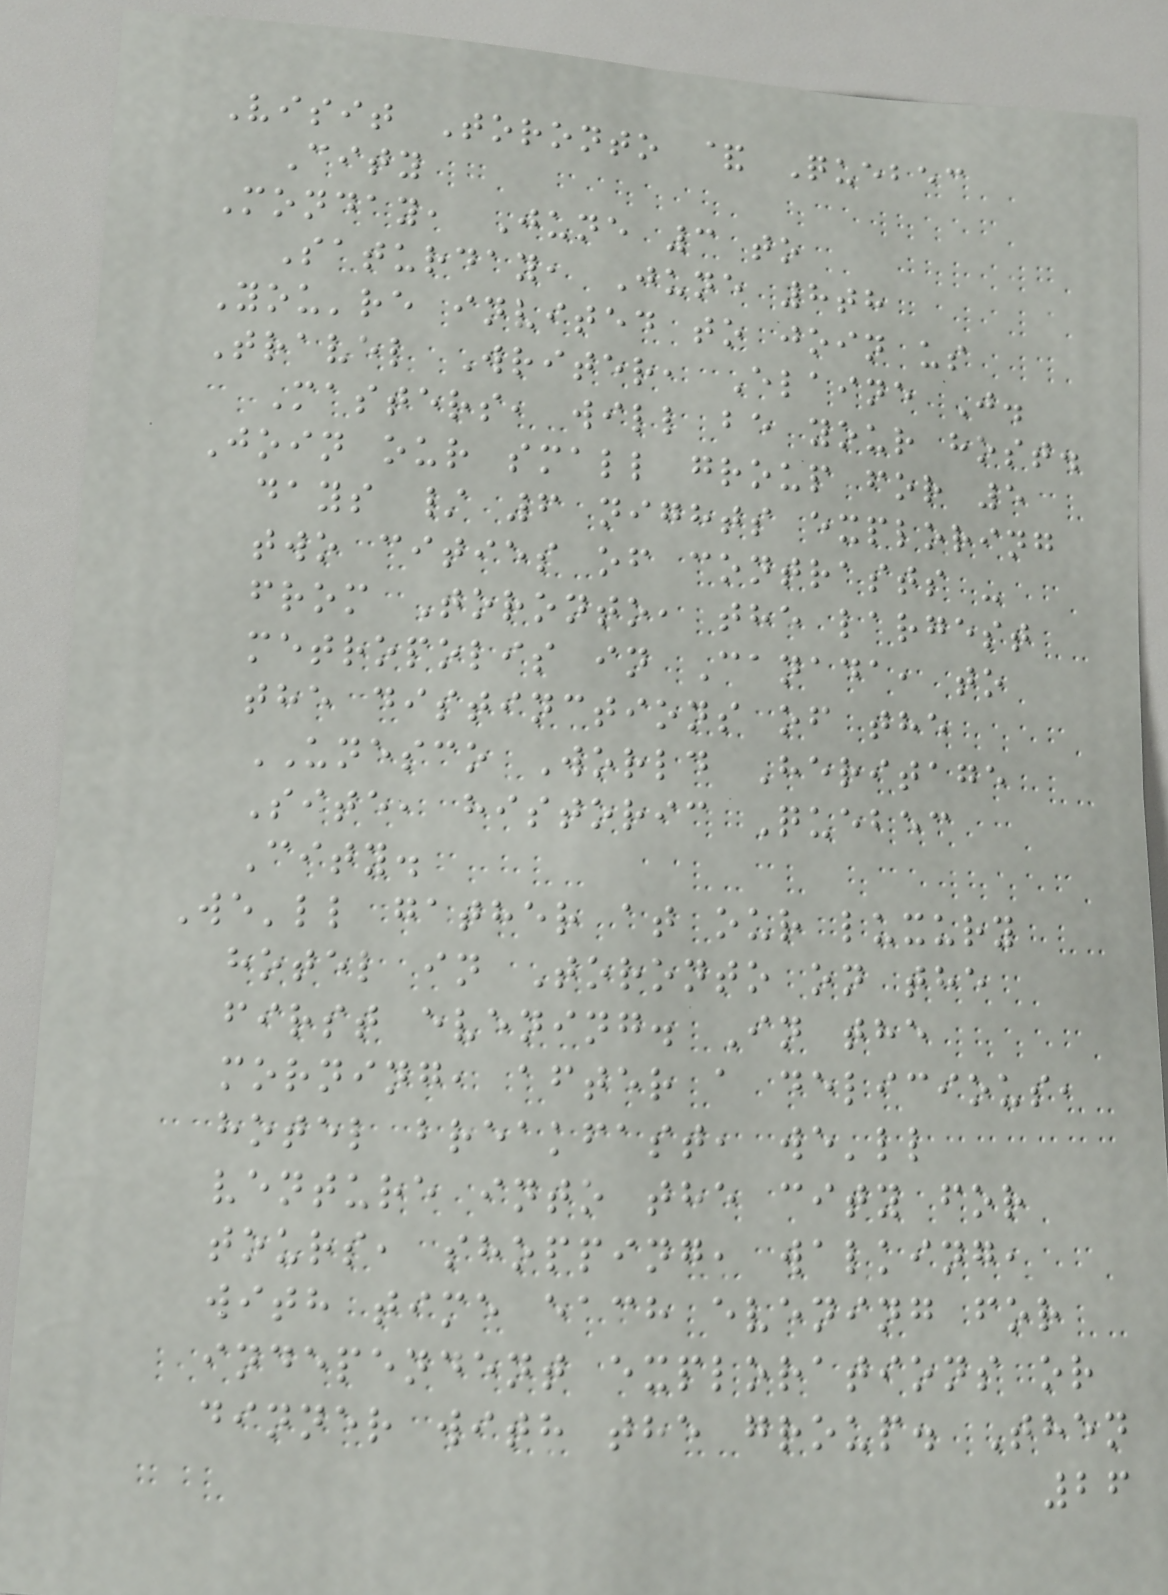Visit Toronto & Quebec
City
Monday, June 3 to
Saturday, June 8th
You're invited to join us
Travel Writer, Elaine J.
Masters, will be your host.
Join our small group for 5
days / 6 nights exploring
two cities of contrasts -
from Toronto, the largest
metropolis in Canada, to
the distinctions of the
UNESCO World Heritage
Site, historic Quebec
City.
We'll gather at our luxury
hotel in Toronto on the
first evening. In the
morning, after a delicious,
hotel breakfast, we'll
venture into the city for
tours, shopping, walking,
with time each evening for
independent explorations or
dinner with the group. Then
26
